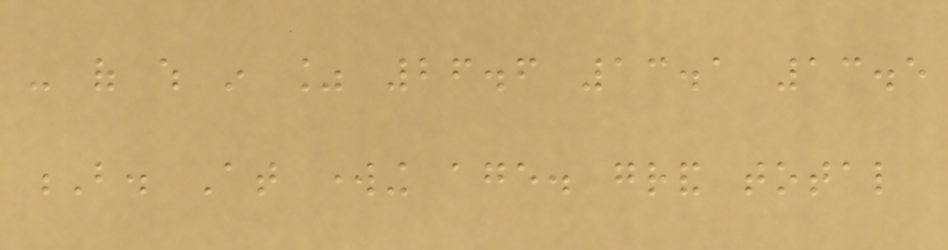- of which in % 26.6 13.1 13.5
B. At working age. grand total
